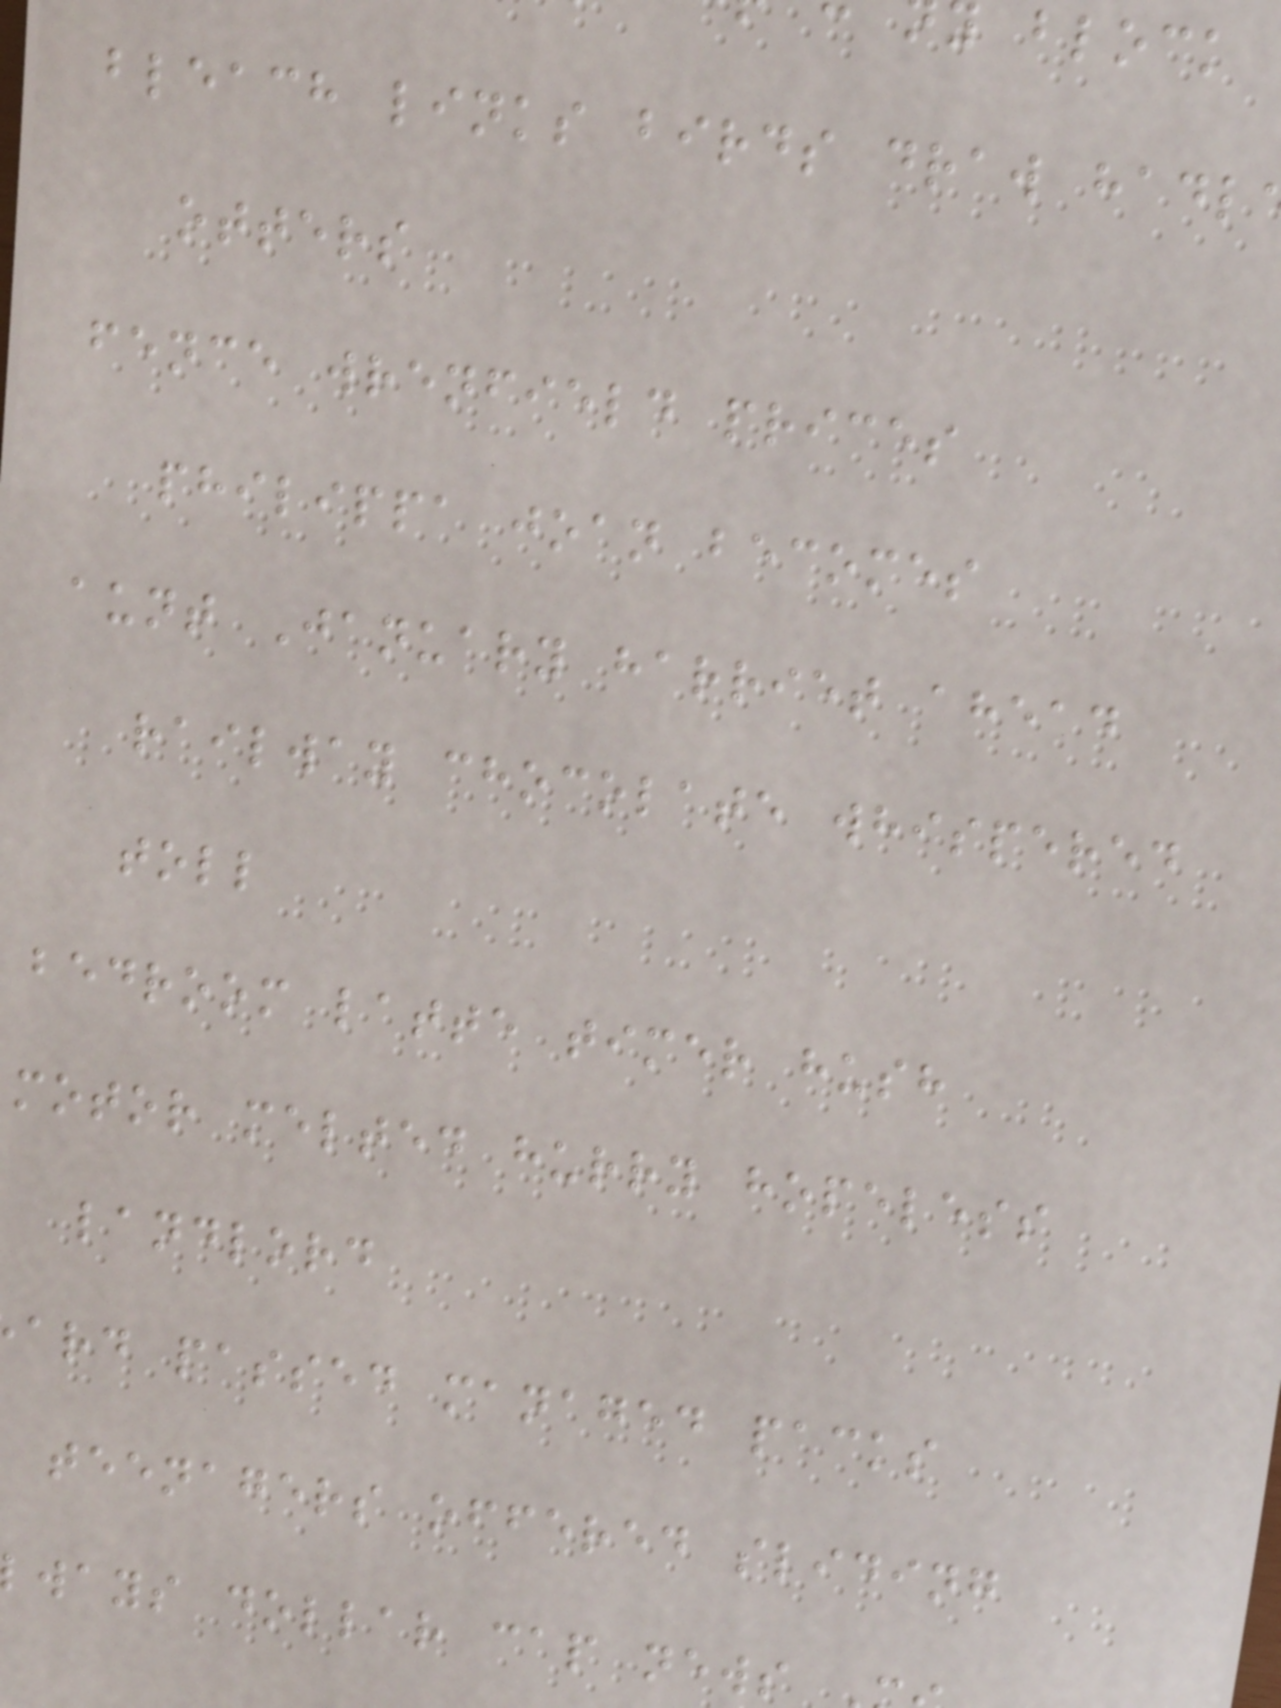bleach links birds draw hadl
otters
fence wrenfield prices
philippa joan becomes
aunt January harriet ahead
railway chocolate whispered
toll
bedroom latte timer hush
motor melted hurry hopeless
landlord
ard passed managed packs
teenagers offered sliding
ways dollar cap news
